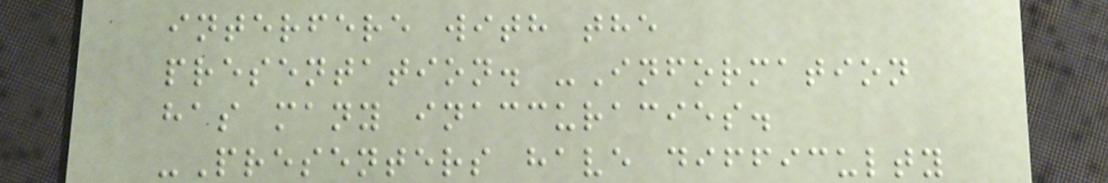interfere with the
presentation. -Information
has many inaccuracies.
-Presenters have difficulty
